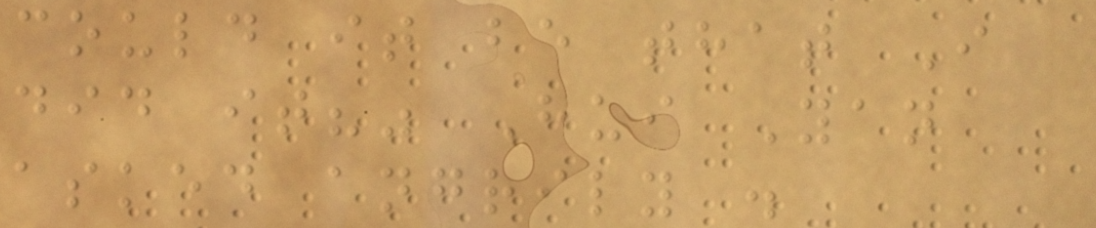could it be that I
did it?" Hui Yan
asked angrily .
